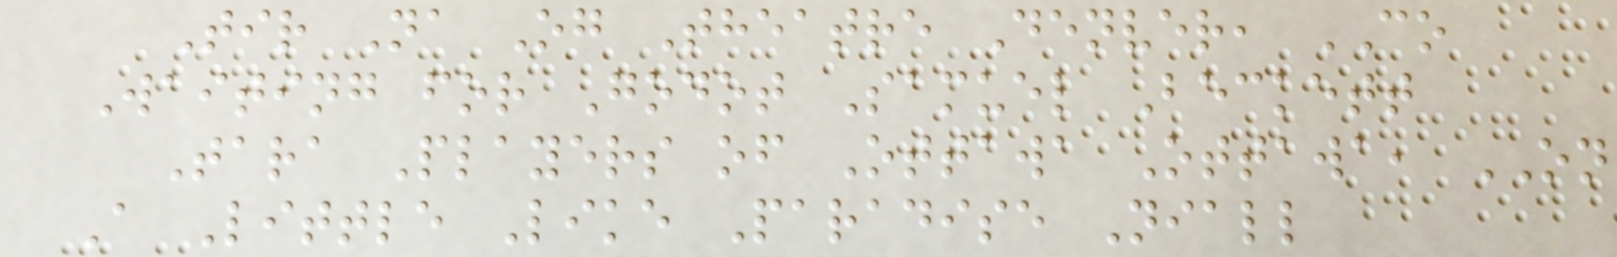Tir Na Og Theatre Denver, CO
Waiting for Godot Samuel Beckett
Tara Players of Ottawa Ottawa, ON
A Little Like Paradise Niall
